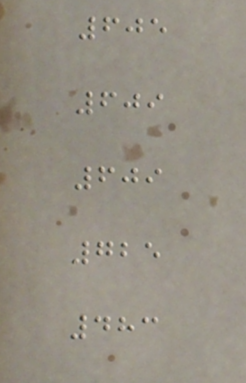605
609
609
725
483
